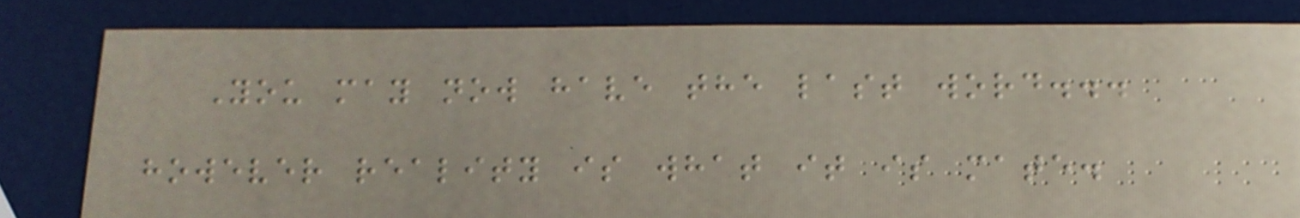You may now have the last word...
however reality is what it is mate.
